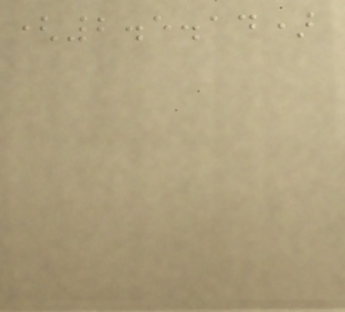(2.5.14)
